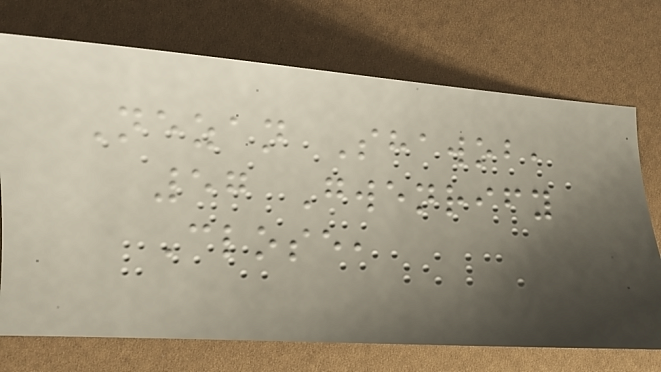Nezan Shawob,
57 Gwenrify
Close,
